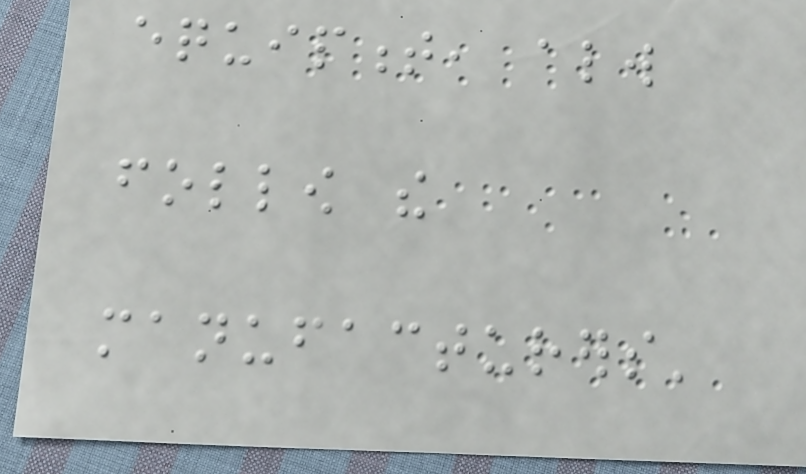equipment, always
follow the
manufacturers'
